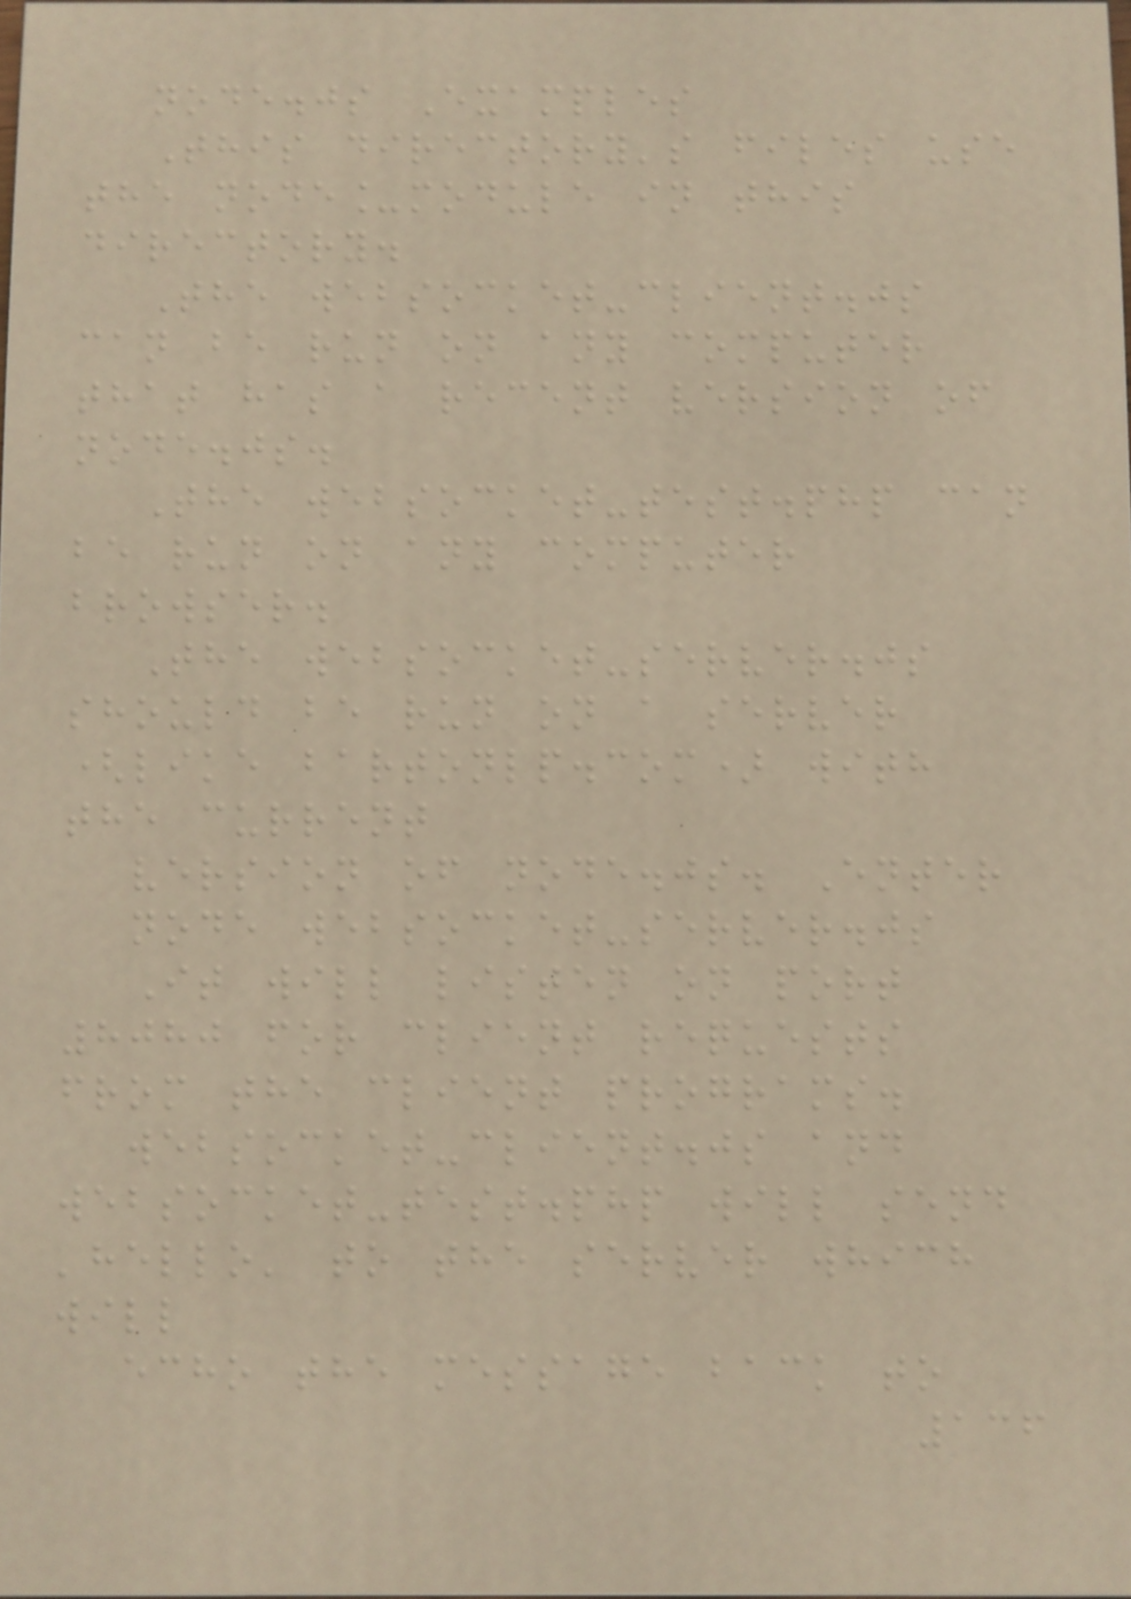node.js Examples
This directory's files use
the node_module in this
directory.
The websocket-client.js
can be run on any computer
that has a recent version of
node.js.
The websocket-test.php can
be run on any computer
browser.
The websocket-server.js
should be run on a server
(like bartonlp.com) with
the current
version of node.js. Enter
node websocket-server.js
It will listen on port
8080 for client requests
from the client programs.
websocket-client.js and
websocket-test.php will send
'hello' to the server which
will
echo the message back to
136
